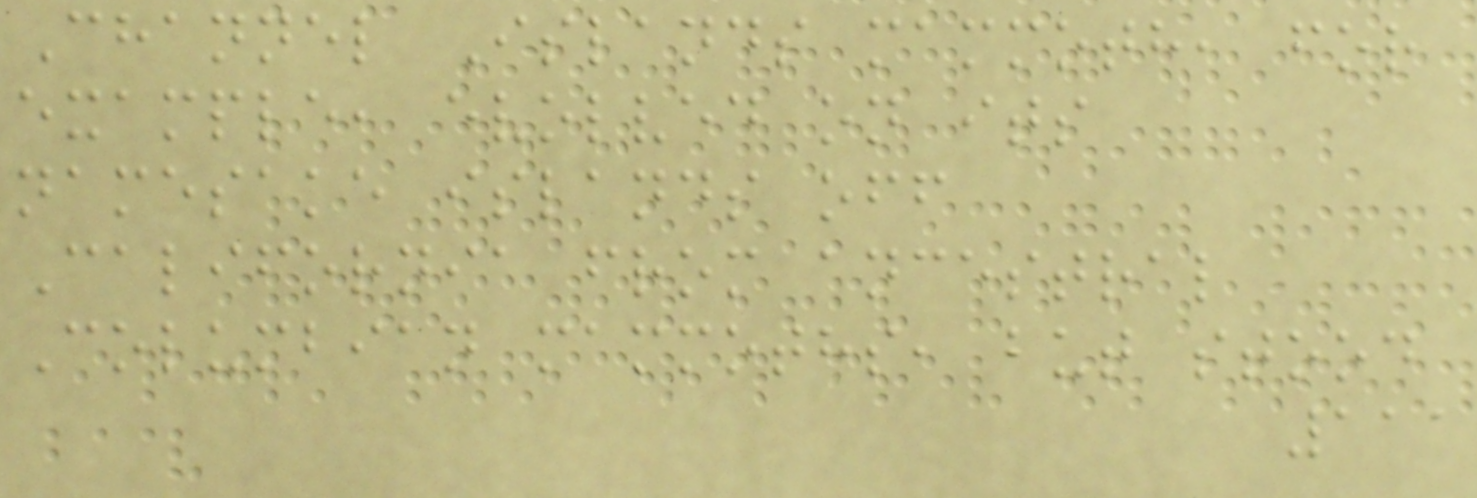Channel Islands mammoth, for
example, evolved on its
namesake islands off
California from ancestral
Columbian mammoths, but stood
111
